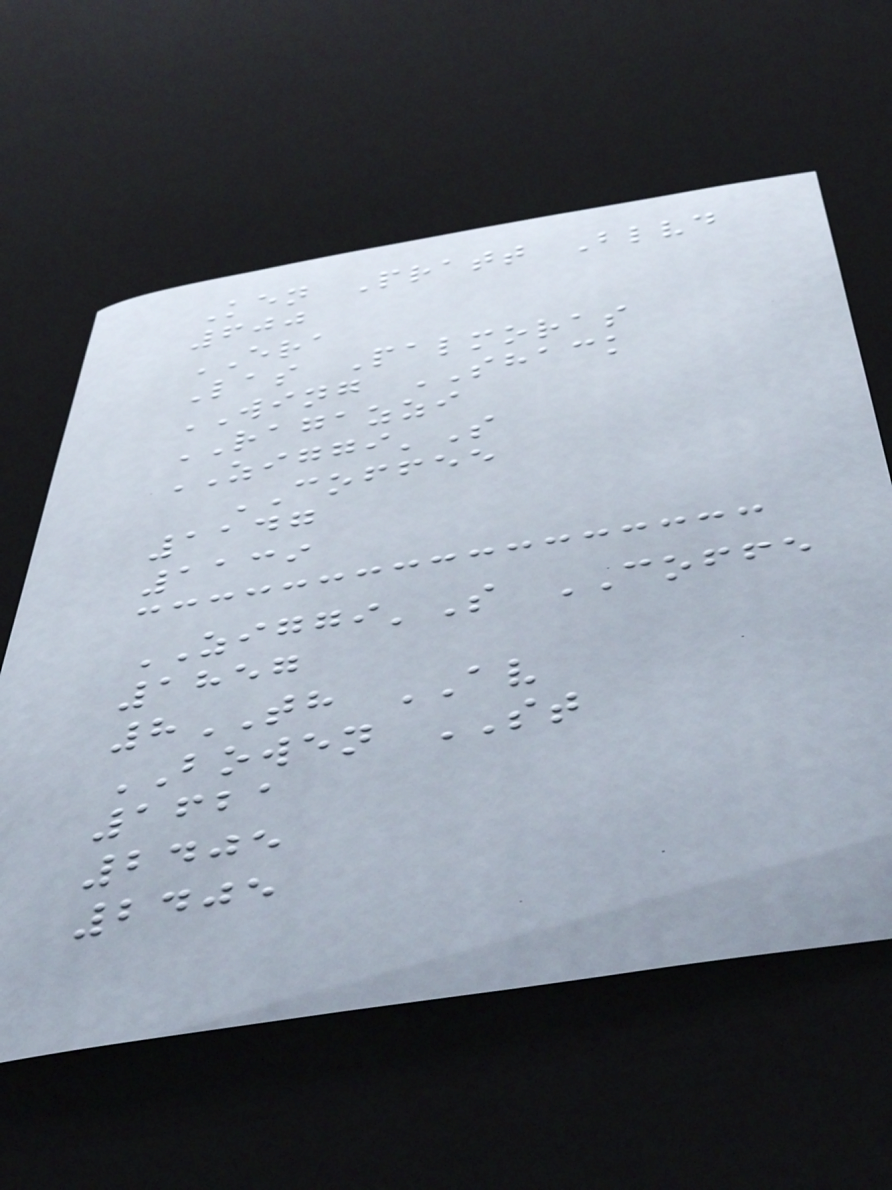Ken Pratt Blvd
600
ERA
Las Palmoras
WING SHACK
RAGAZZI
ZIGGI'S
COFFEE
1147
1139
ZIGGI'S COFFE
1857
8TH AV
BOWEN ST
1621
2405
2405
